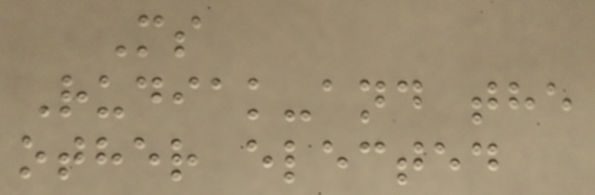Ms
Rudiak-and the
other elected
